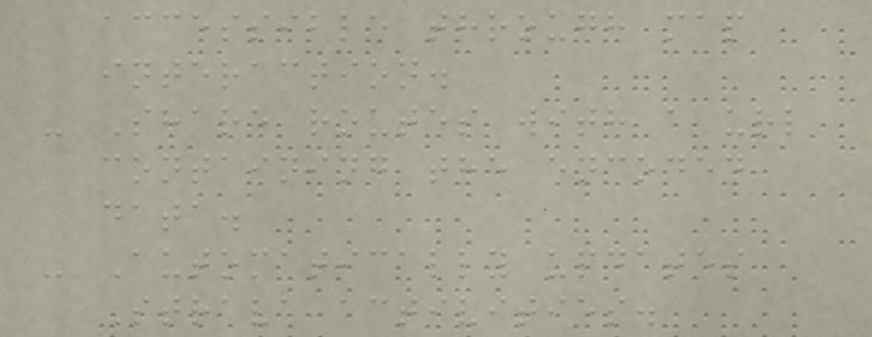accessible through map
interaction.
- Share routes with a url
containing the encoded
data.
- Automatically updates
Strava activities.
